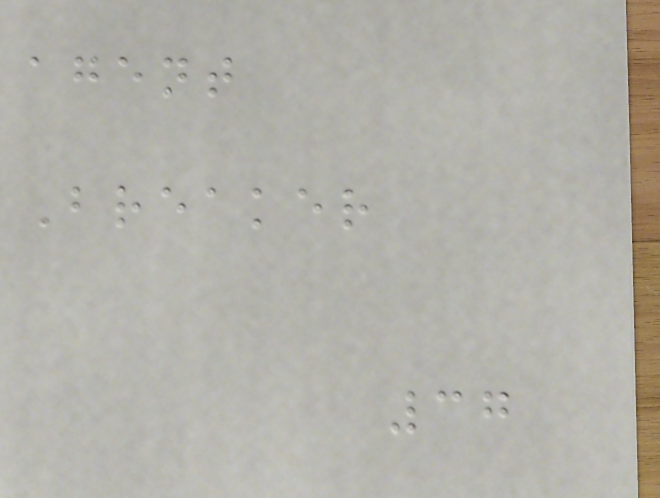agent
Breaker
37
